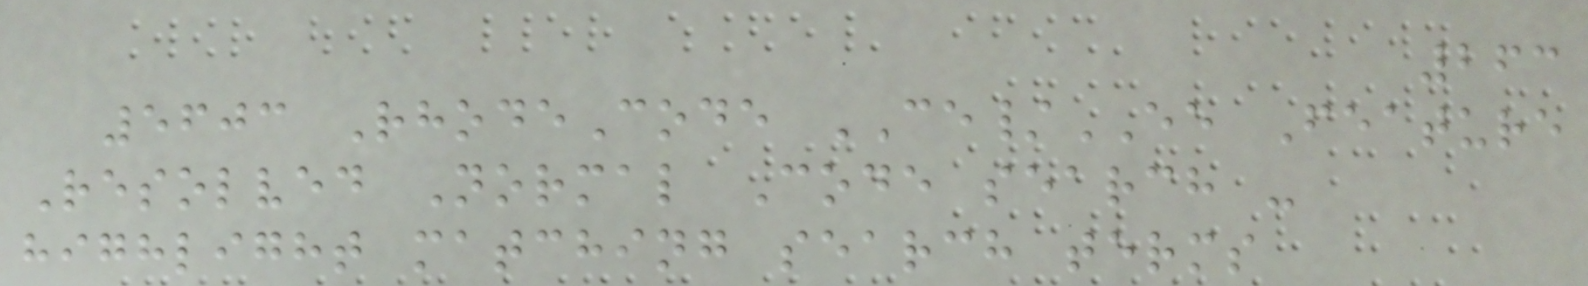263
5603 RhodeCode CE/EE Feature
Resolved Normal Code search -
highlight matching search terms
